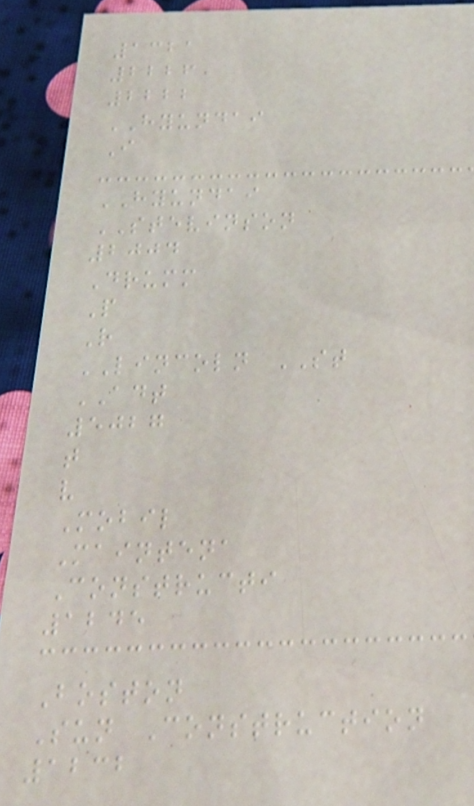1321
2226
2222
HYUNDAI
I
HYUNDAI
STEVINSON
2004
Drumm
P
R
LINCOLN ST
ADT
5027
t
v
Mobil
Maintena
Constructi
1245
Boston
Sun Construction
1232
